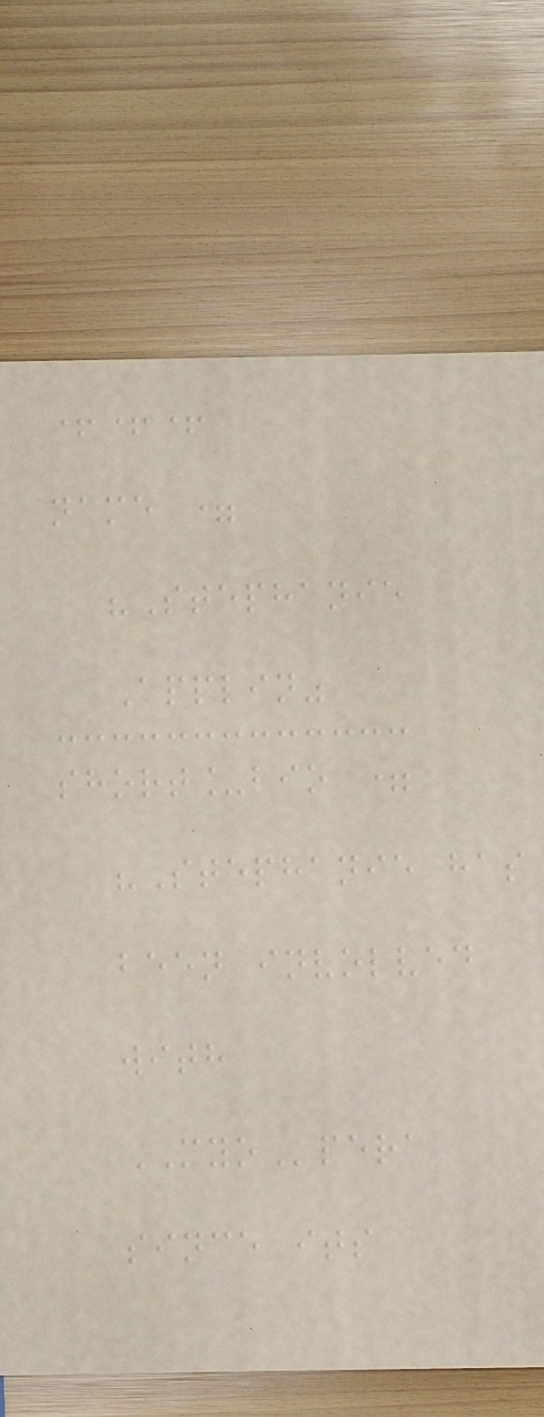+++
name =
"Stephanie
Applin"
short_bio =
"Stephanie has
been involved
with
MYOpera
since its
